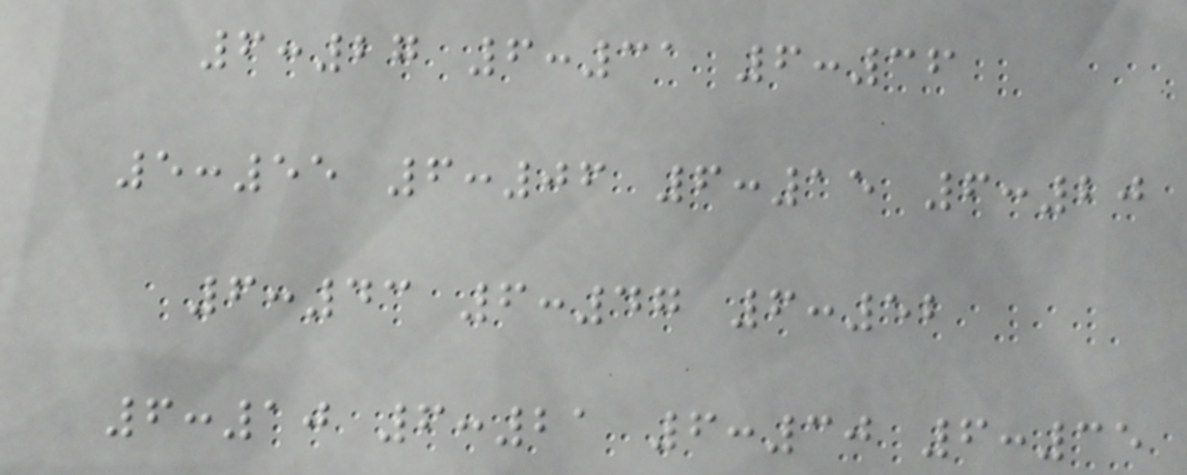6:27 6:31 6:36
5:55 6:06 6:15 6:20
6:43 6:47 6:52
6:10 6:21 6:30 6:35
